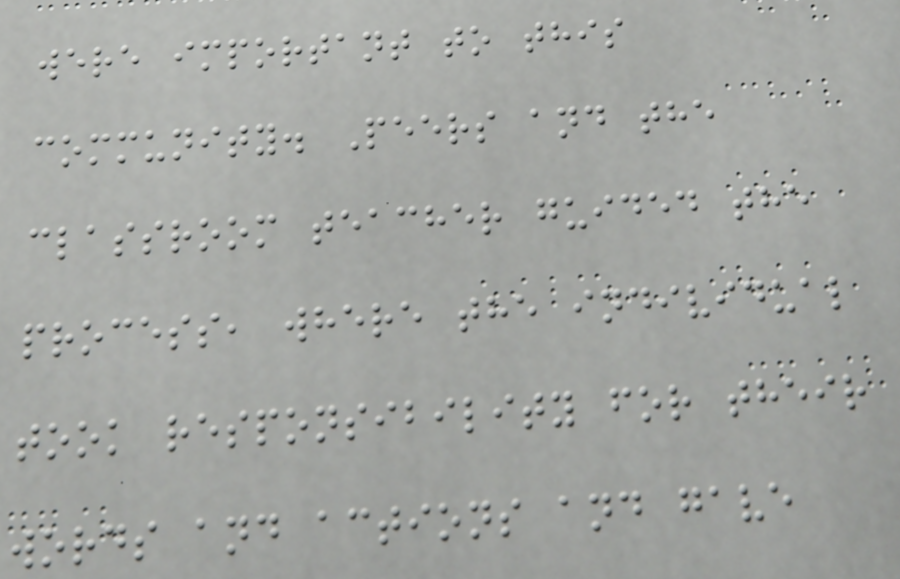were important to this
community. Peers and the
classroom teacher guided the
process, where the individual
took responsibility for their
words and actions and gave
